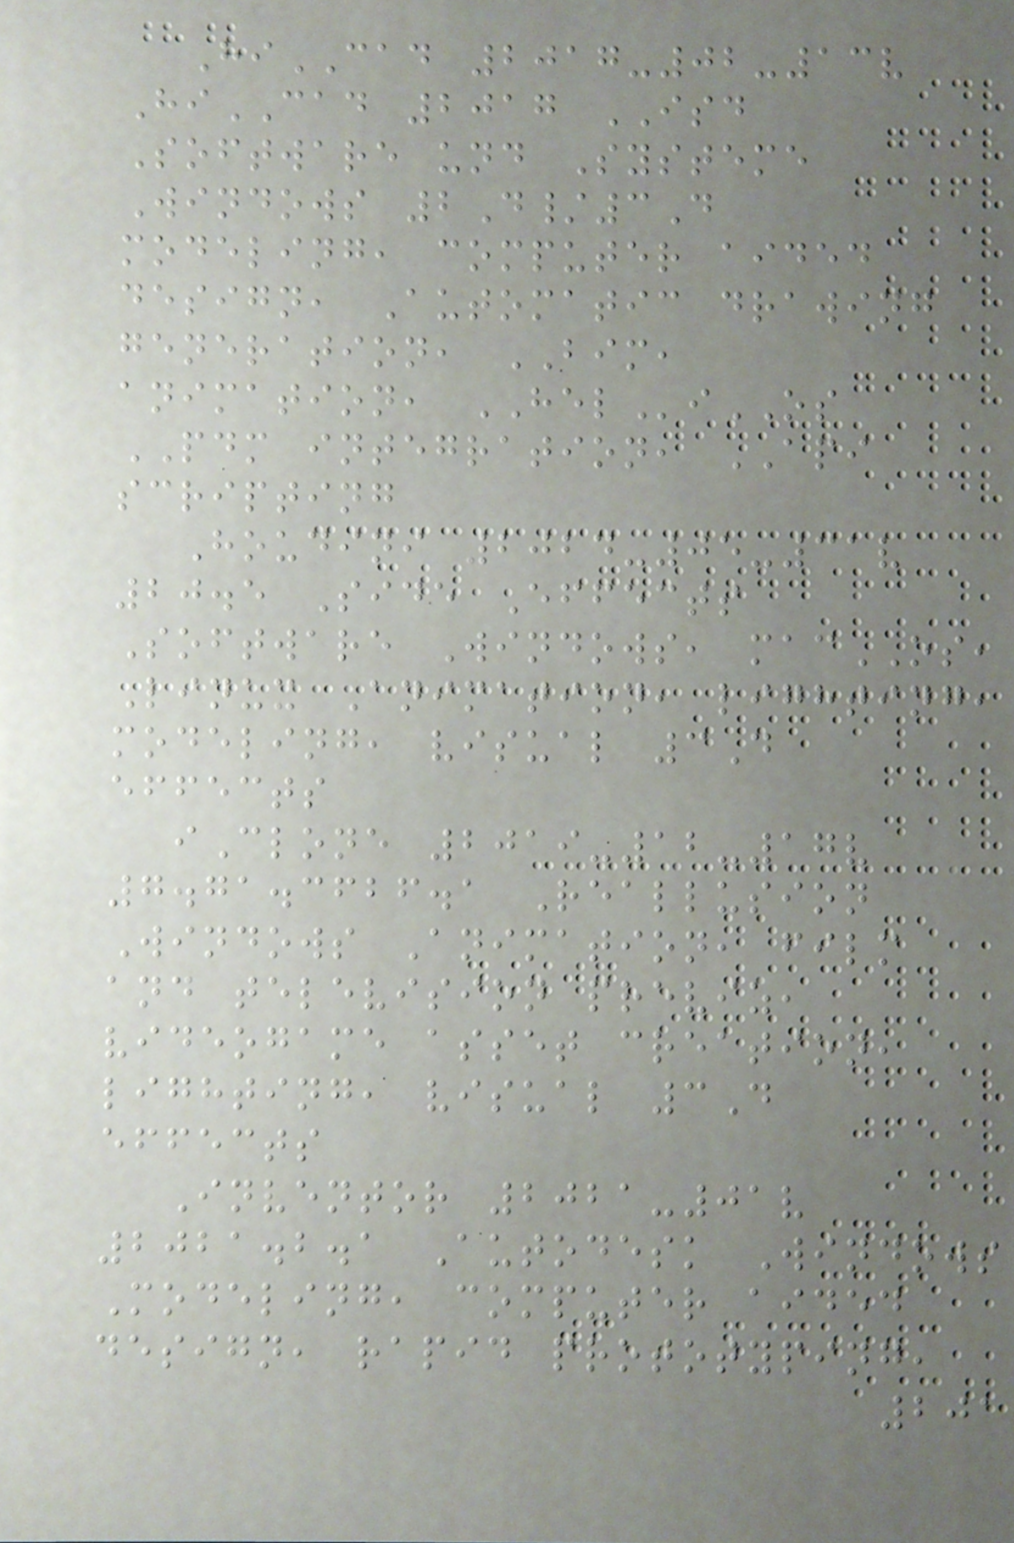HiCAD 2017-02-13v
HiCAD 2017 ISD
Software und Systeme
Windows 2D/3D
modeling, computer aided
design, Automatic drawing
generation, BIM,
animation, HELiOS
PDM integration, API
scripting
Houdini 2024-05-31v
20.5 Side Effects
Software Windows, macOS,
Linux Animation, lighting,
modeling, visual 3D
effects
iClone 2019-12-17v
7.71.3626.1 Reallusion
Windows Animation, film
and television previz,
videogame asset creation,
lighting, visual 3D
effects
Inventor 2021-01v
2021.2.1 Autodesk Windows
Modeling, computer aided
design, rapid prototyping,
201
